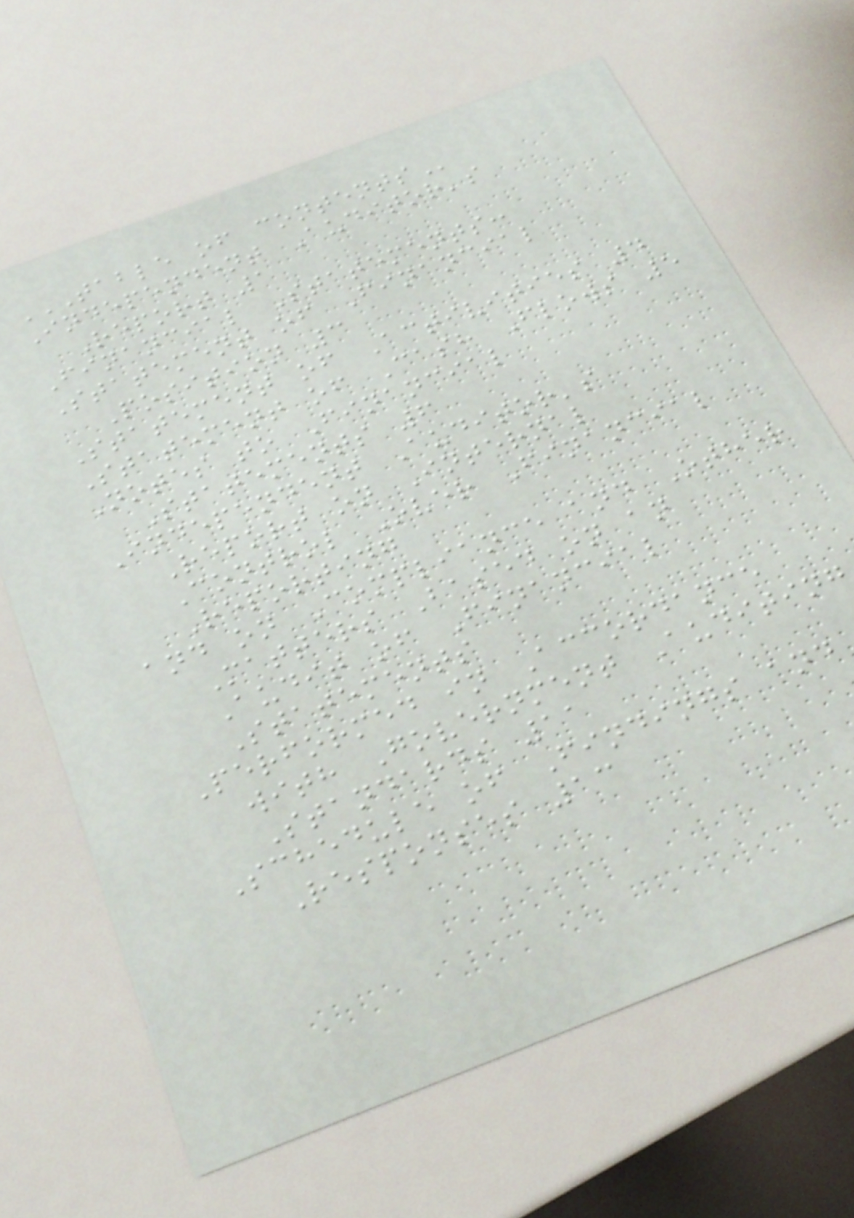TABLE OF CONTENTS
Independent Auditor's
Report 1
Financial Statements:
Statement of Financial
Position 3
Statement of Activities 4
Statement of Cash Flows 5
Notes to Financial
Statements 6
Independent Auditor's
Report on Internal
Control Over Financial
Reporting
and on Compliance and Other
Matters Based on an
Audit of Financial
Statements
Performed in Accordance
with Government Auditing
Standards 11
Schedule of Findings and
Responses 13
